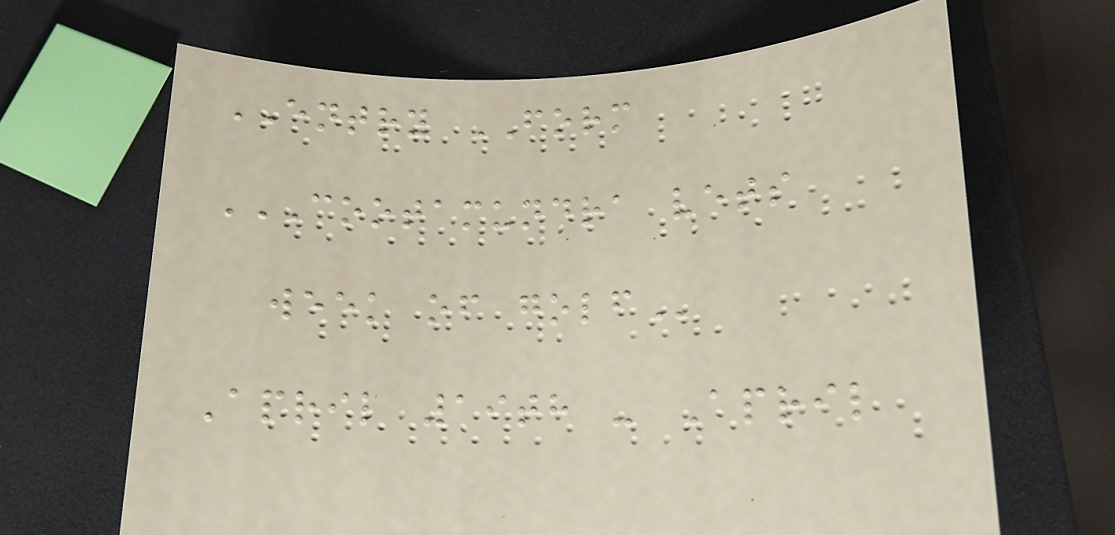ENTRY FORM
COOTAMUNDRA VETS
WEEK OF GOLF
April 19th - April
